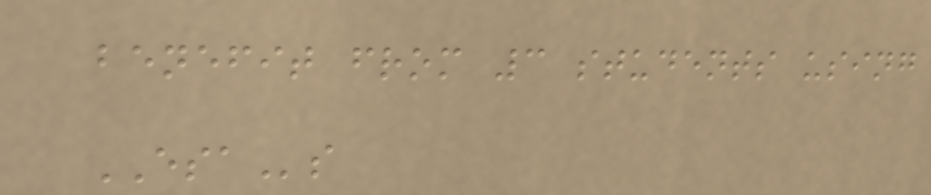benefit from 3 students using
ESAs
